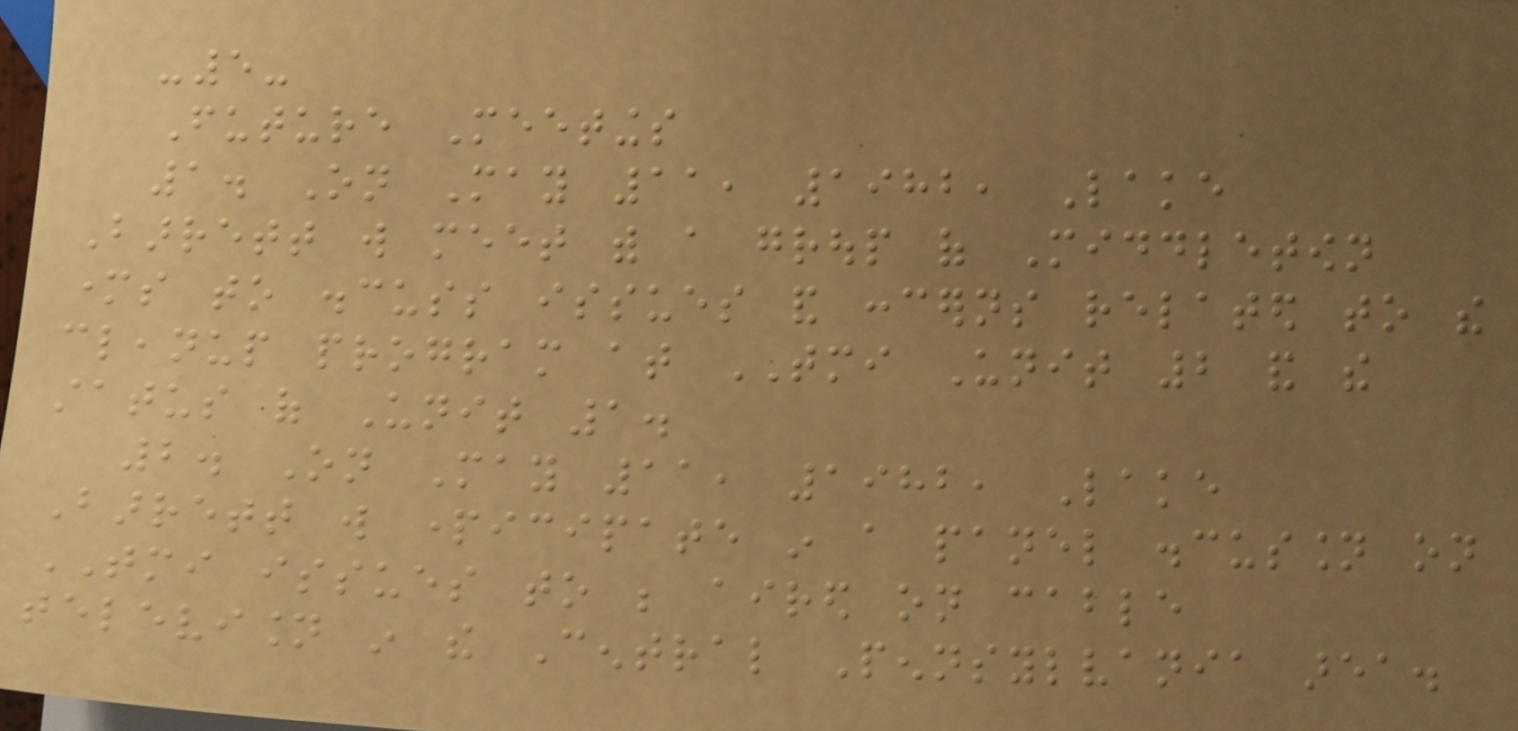-5-
Future Meetings
1. On May 11, 1982, Lake
Barrett will meet with a group of Middletown
mothers to discuss issues and concerns related to the
cleanup program at TMI Unit 2 and the
status of Unit 1.
2. On May 11, 1982, Lake
Barrett will participate in a panel discussion on
TMI issues to be aired on cable
television in the Central Pennsylvania area.
